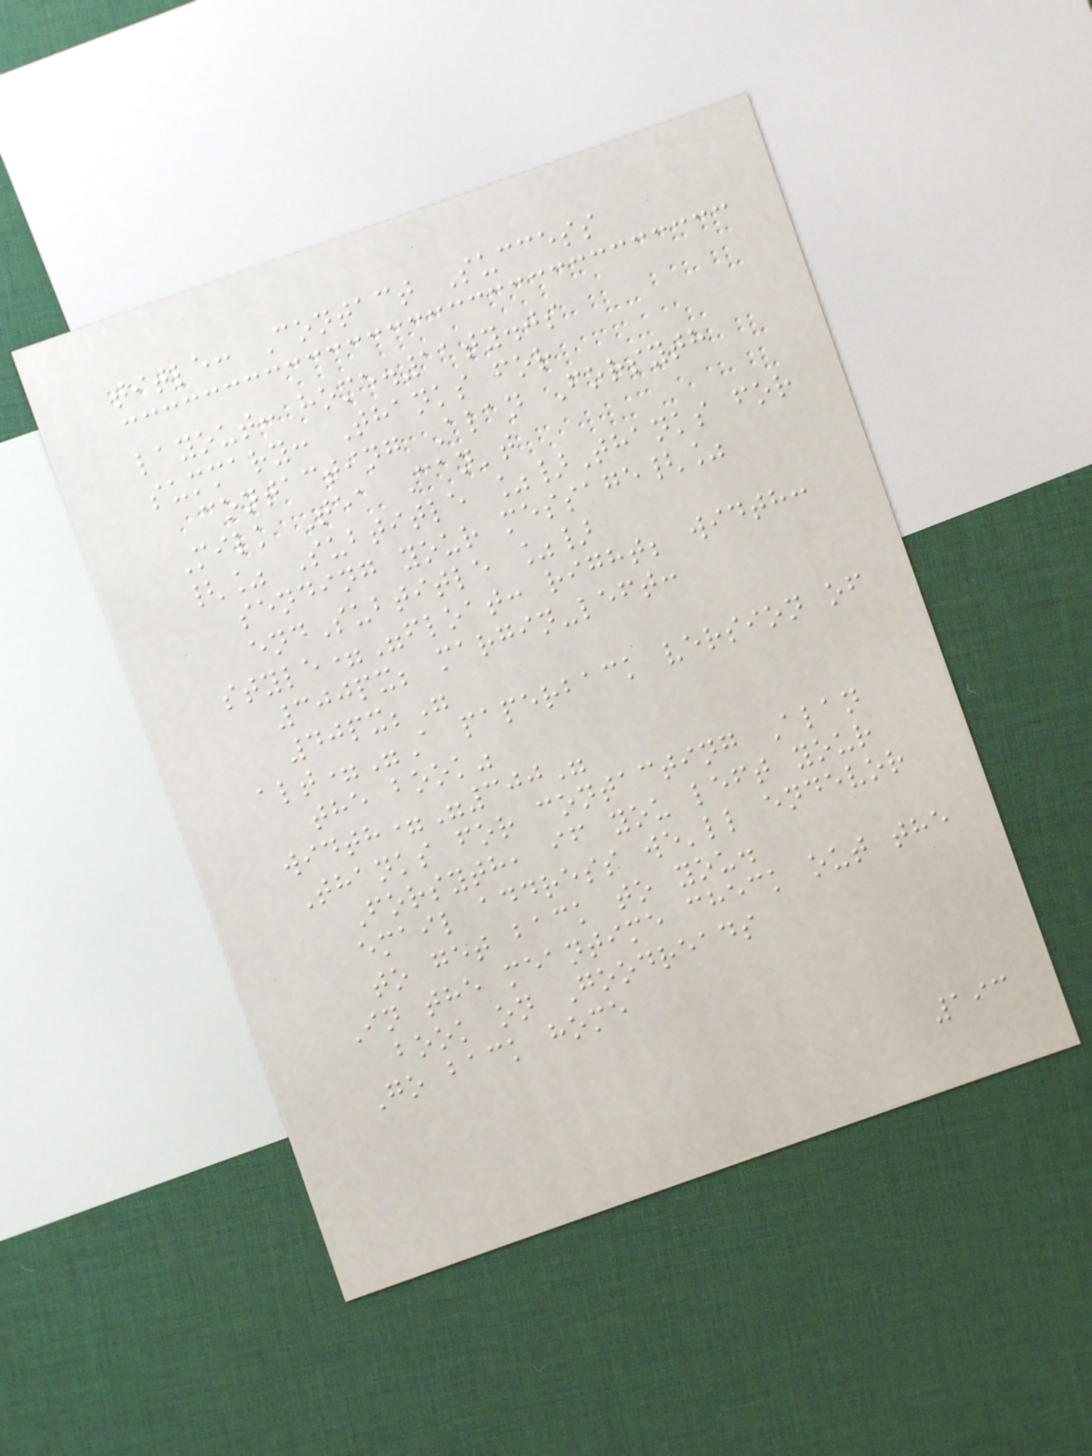title: Contact Success
layout: home.11ty.js
summary: Thanks for
contacting Alan Forsyth
Milk Tea Can't
{% Subtitle %}Thanks for
sending your message{%
endSubtitle %}
style="float: right; width:
300px; margin-left:
40px;"
alt="A paperback version of
the book"
width="300"
Thanks for contacting Alan
Forsyth, if you left your
email address we'll endevor
to get back to you.
In the meantime check out the
book on Goodreads
Go back home
193
